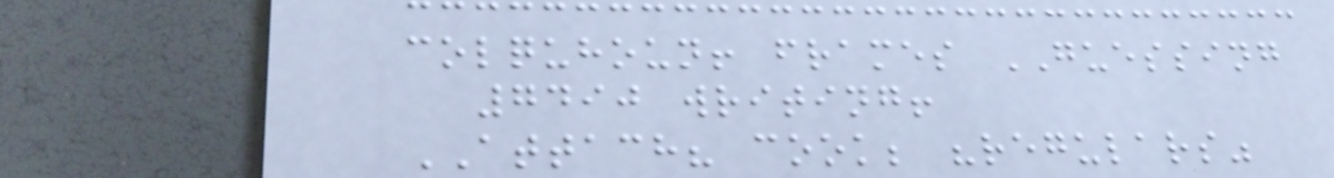colquhoun! frames GUESSING
7490 writing!
ATTACH? cook; "regulars"
